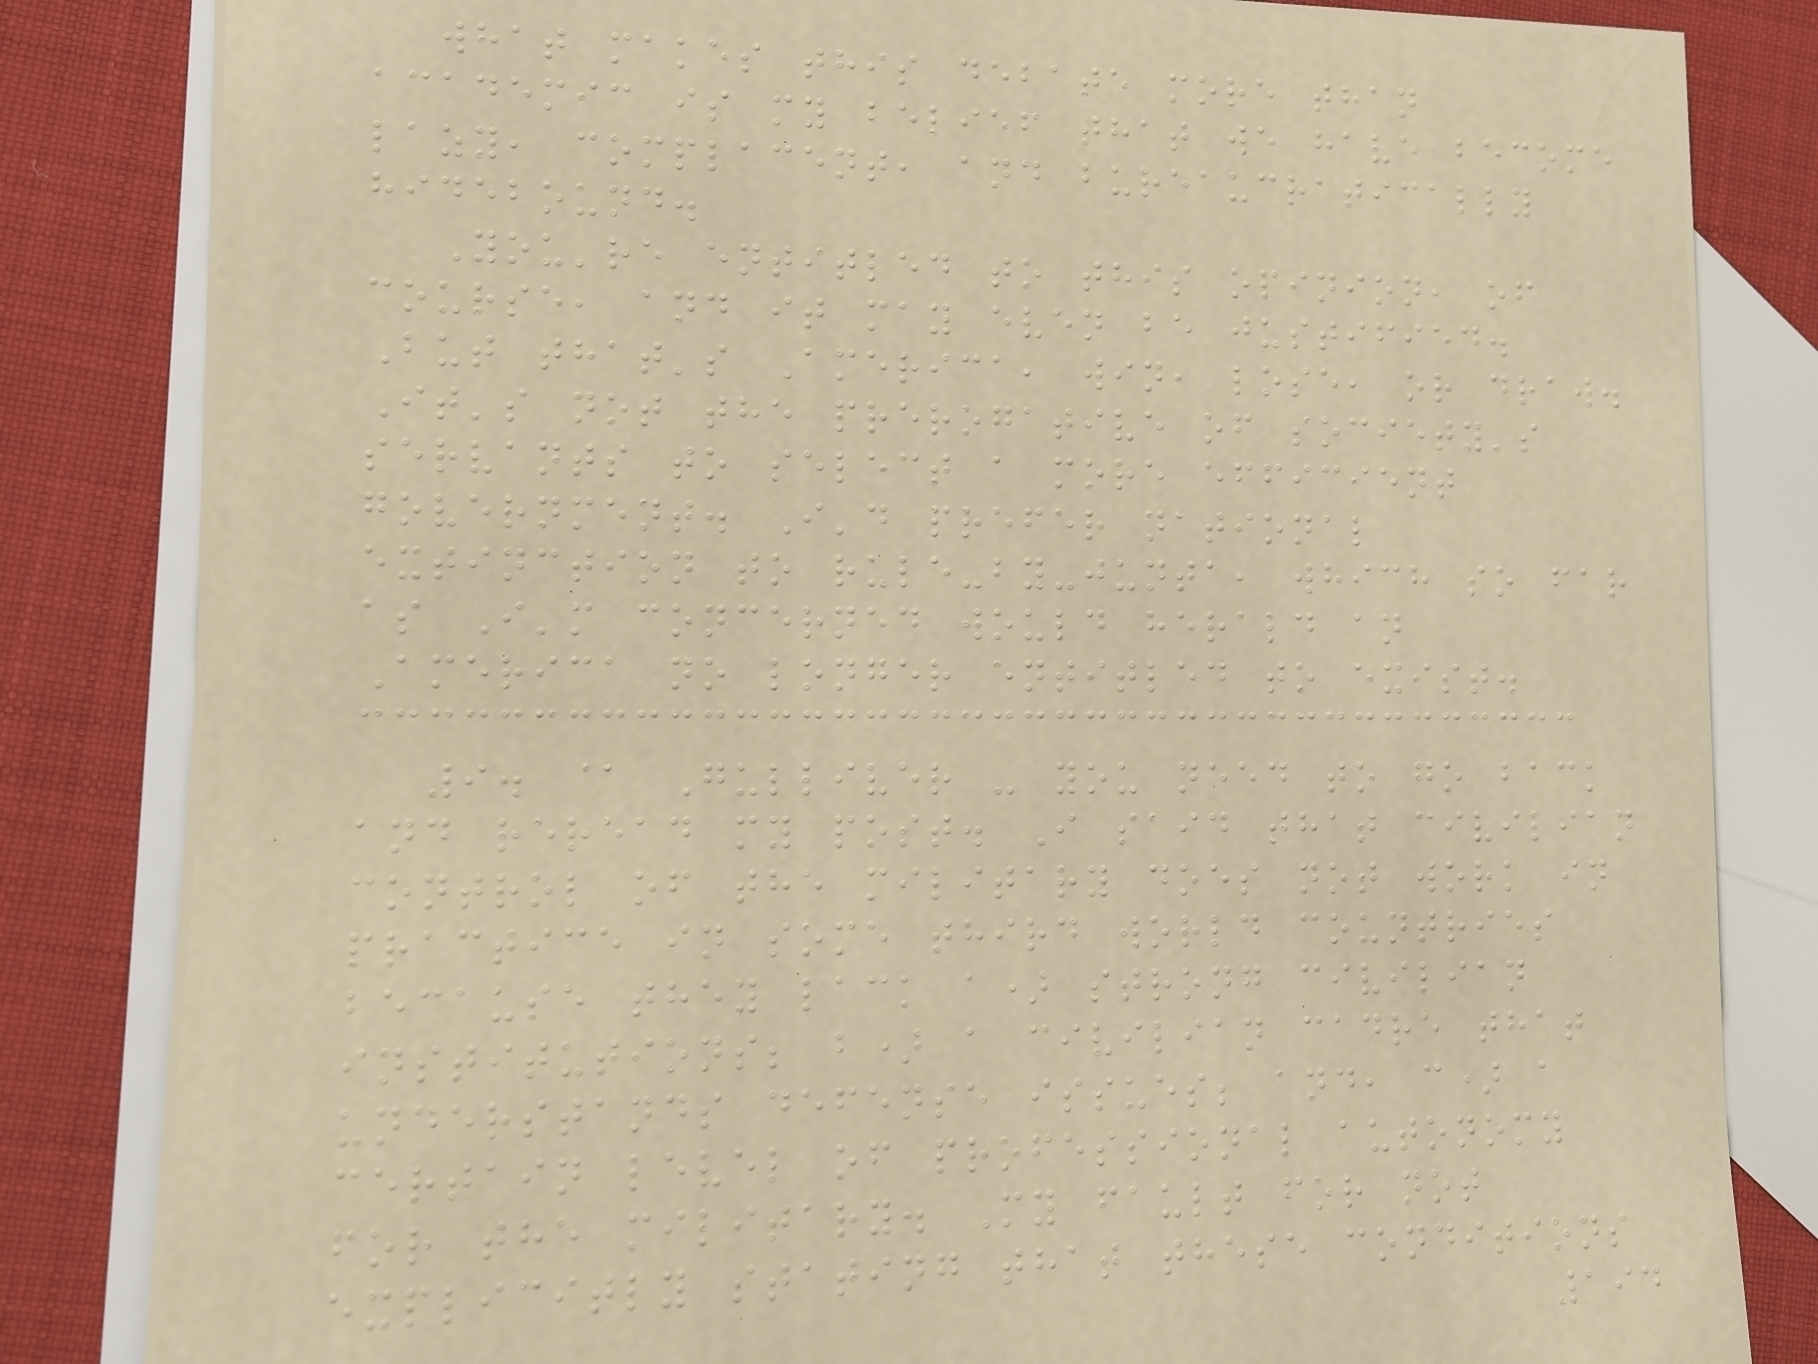what makes this debate more than
academic is my belief that we have become
lazy, complacent, and bureaucratically
hidebound.
You're entitled to this opinion, of
course, and it may even be justified.
But that's America, win, lose, or draw.
It's not the prerogative of society's
servants to select a more efficient
government. I'd prefer national
extinction to rule-by-junta, which so far
as I'm concerned would herald an
America no longer entitled to exist.
9. @ Gulliver - you need to go back
and reread my post. I said that civilian
control of the military does not work in
practice in some third world countries
because they lack a) strong civilian
institutions; b) a civilian cadre that
understands defense issues; and, c) a
certain level of professional autonomy
for the military. My fault for not
explicitly stating that these conditions
194
